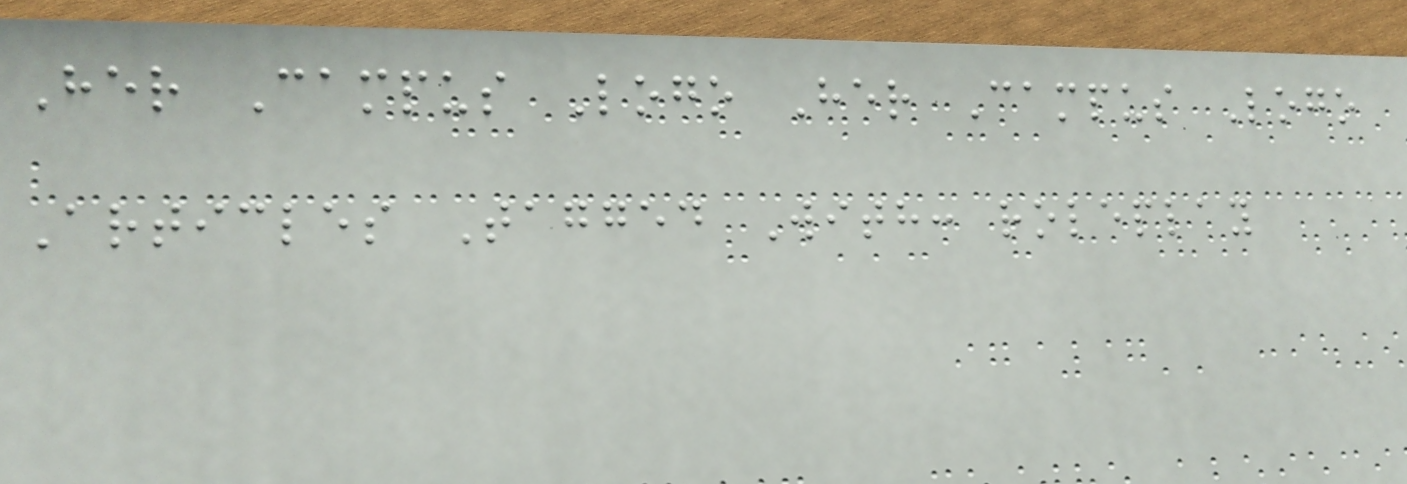Her Campus Logo Her Campus Logo
Articles Tagged With: roleplay
